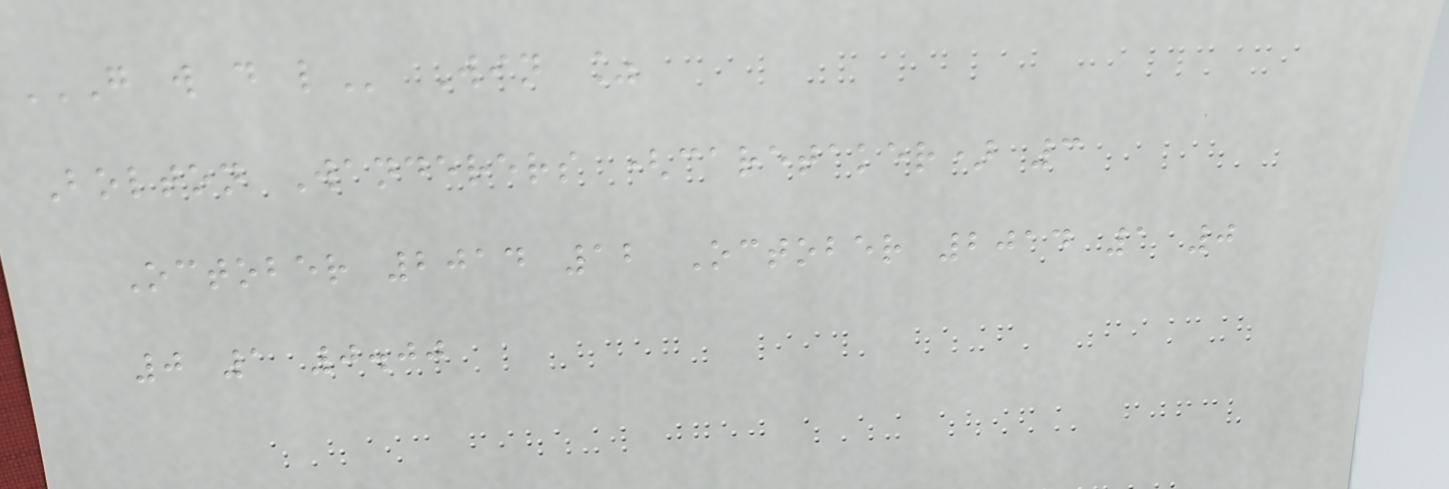G W D L Win %
Bolton Wanderers (caretaker) 3
October 2014 12 October 2014 1 0
0 1 0.00
